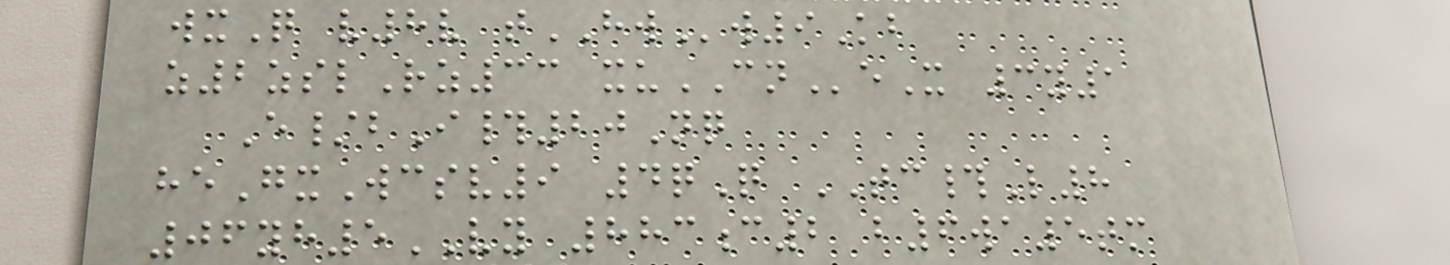wxQ v8v tHWw9Kb
z2zslRz33 xuCNeX 3y1
E/bI#20Nq
heGxWcsv9 4qQ TC#L8
06yh5VY 883c2 b6wa5tm
